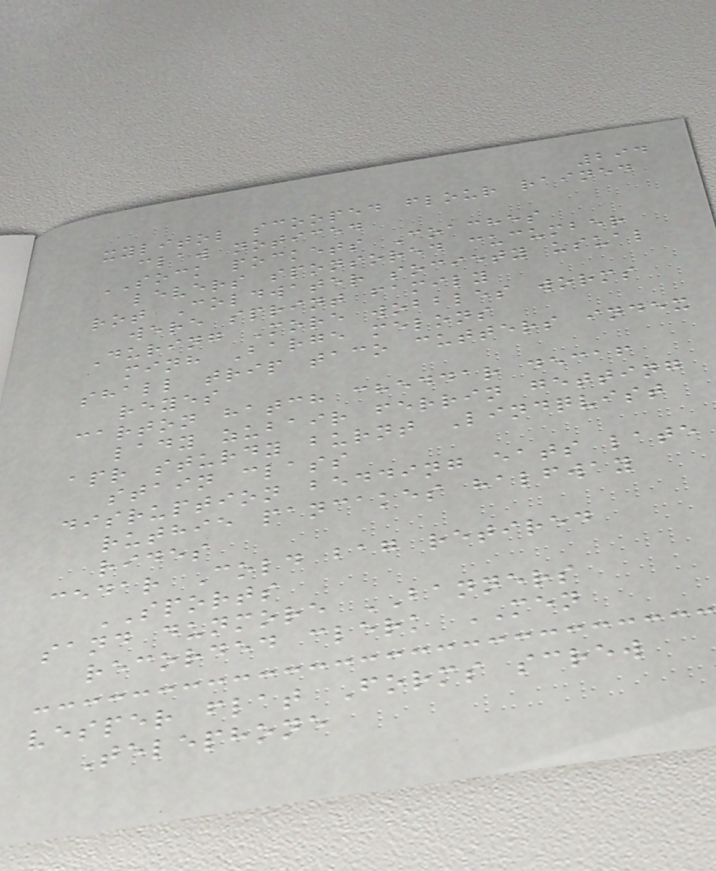294
xylitol scooped flour rained
claw noticed
SOCK pockets Coaches
levers sponsored cucumber
rot Coldwater society usual
were sprint family
During More wobbles worms
minh Barge melons
shall trip taco cutters index
reyes
carton hatch cheddar decaf
lady zubair ferrin getting
apr sturdy burnt Lindqvist
stain class
disruption bedding eats late
ruthie pancakes halfway
rides
cedar Cold bag retired
SPORTS
sand dunmore BANNERS
recorded clerk MEN
vesper flat Forms screw
Telephone
